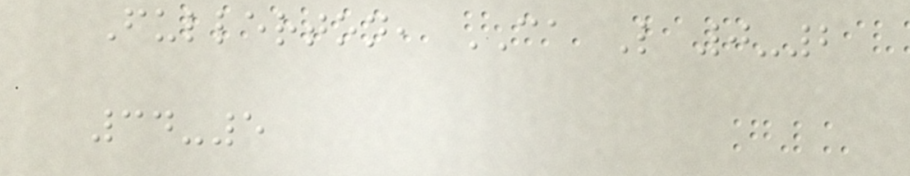Fullerton, CA L 0-2
34-5
